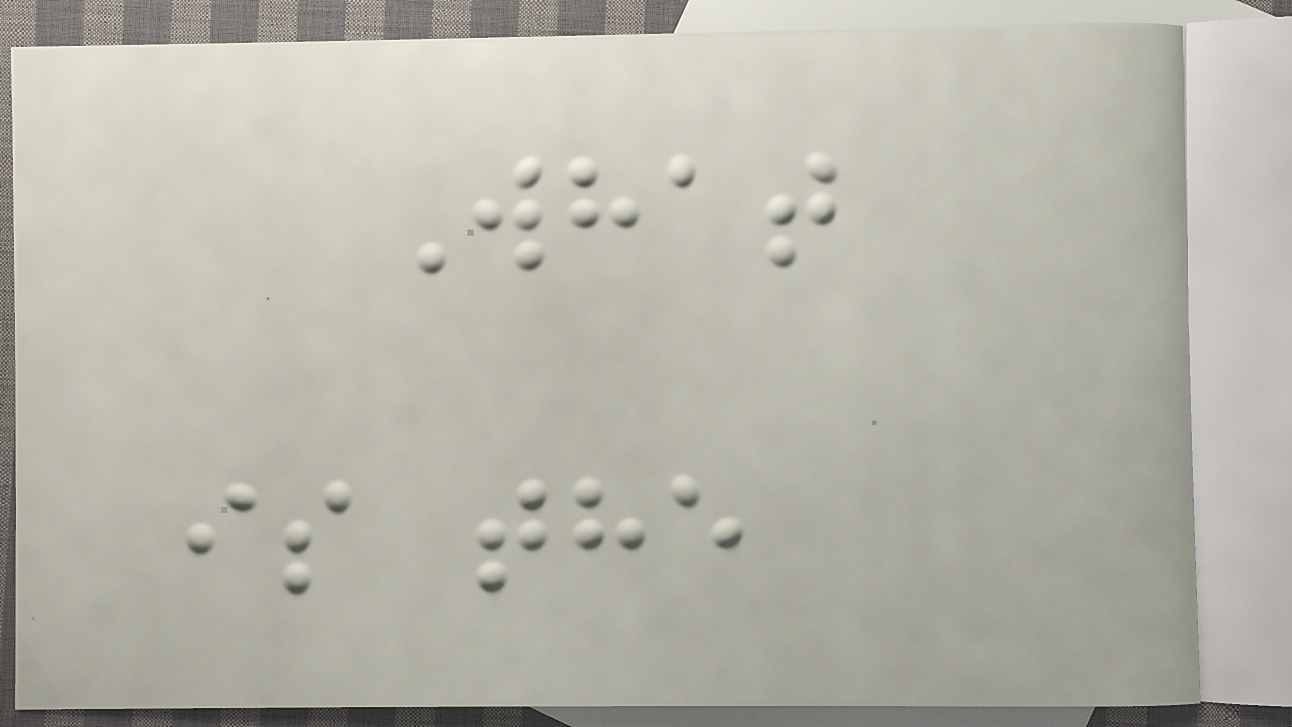What
is the
